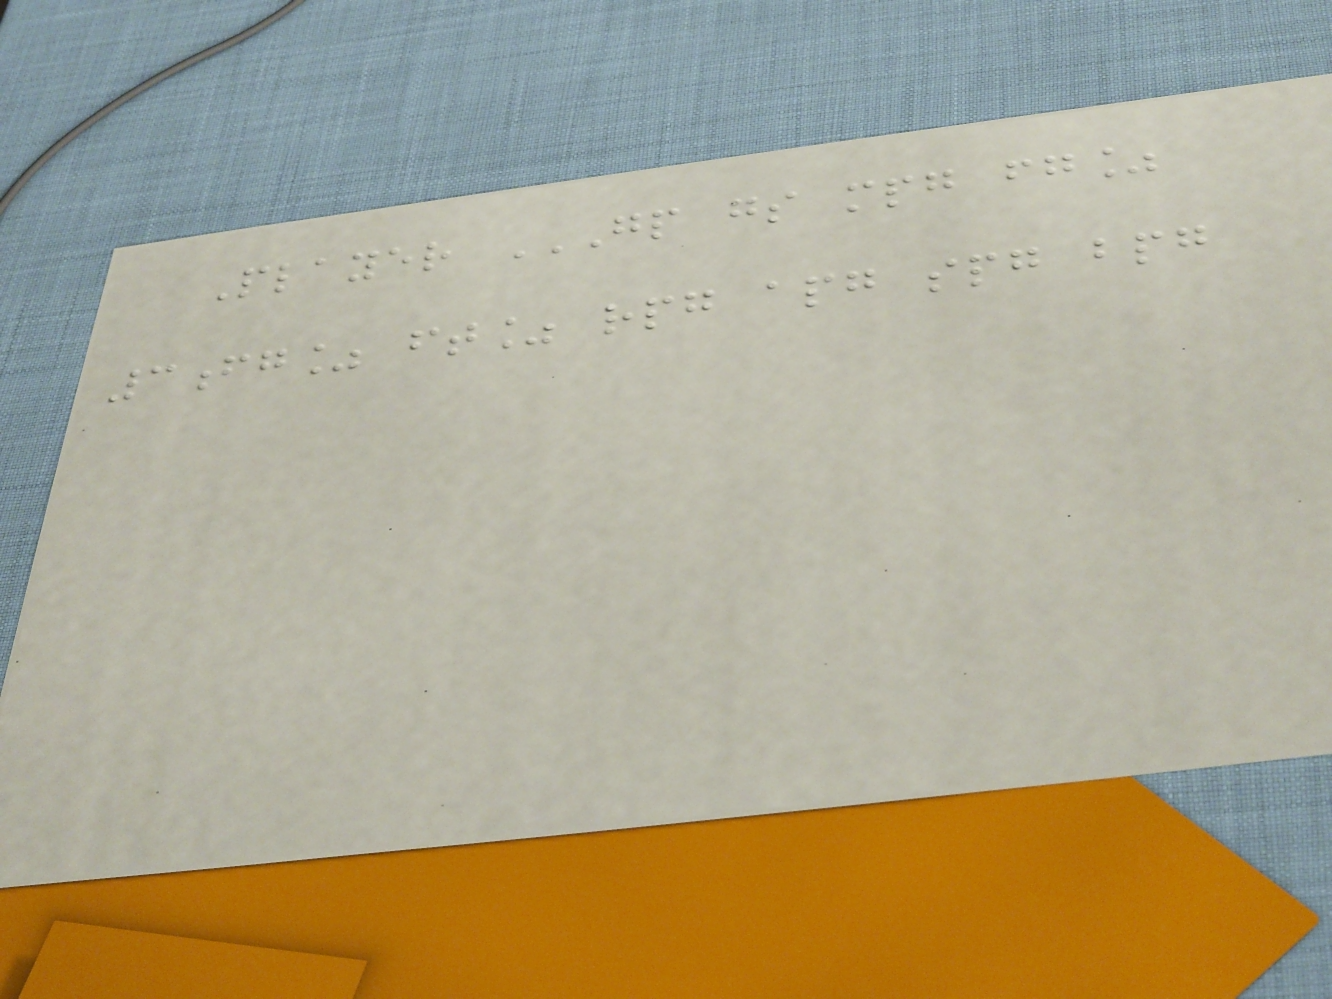Player GP GS MPG FG%
3FG% FT% RPG APG SPG BPG
